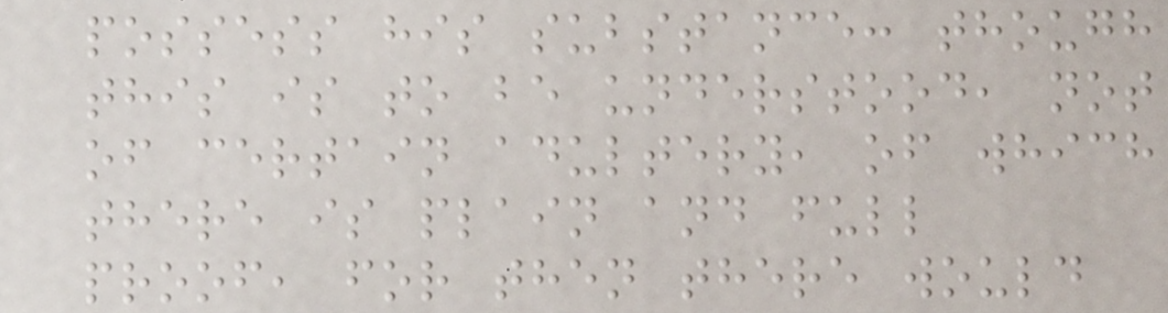possess his substance: though
this is to be understood, not
of certain adultery, of which
there is plain and full
proof, for then there would
